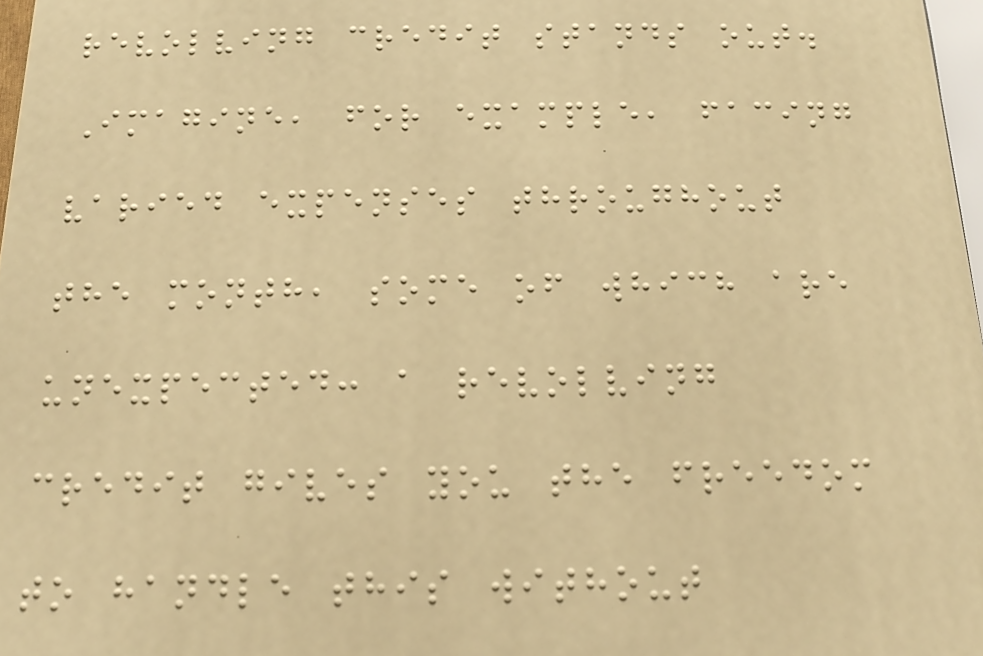revolving credit stands out.
Imagine, for example, facing
varied expenses throughout
the month, some of which are
unexpected: a revolving
credit gives you the freedom
to handle this without
